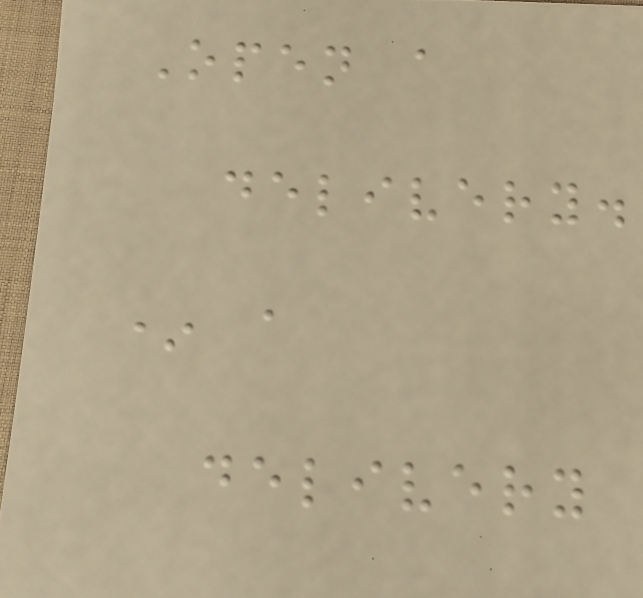Open a
delivery.
* a
delivery
